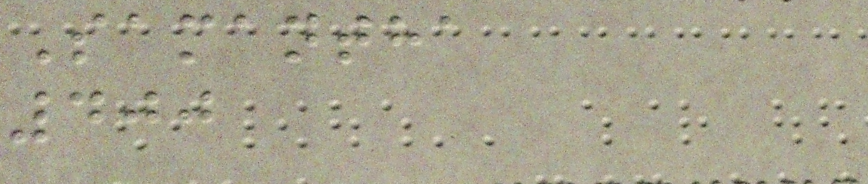Samantha
400
